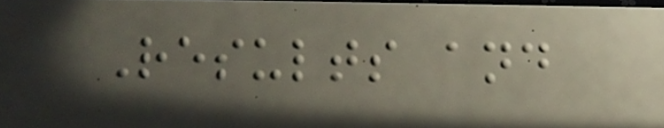Results and
